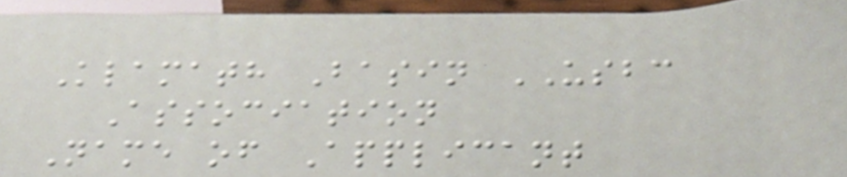Klamath Basin USBC
Association
Name of Applicant
